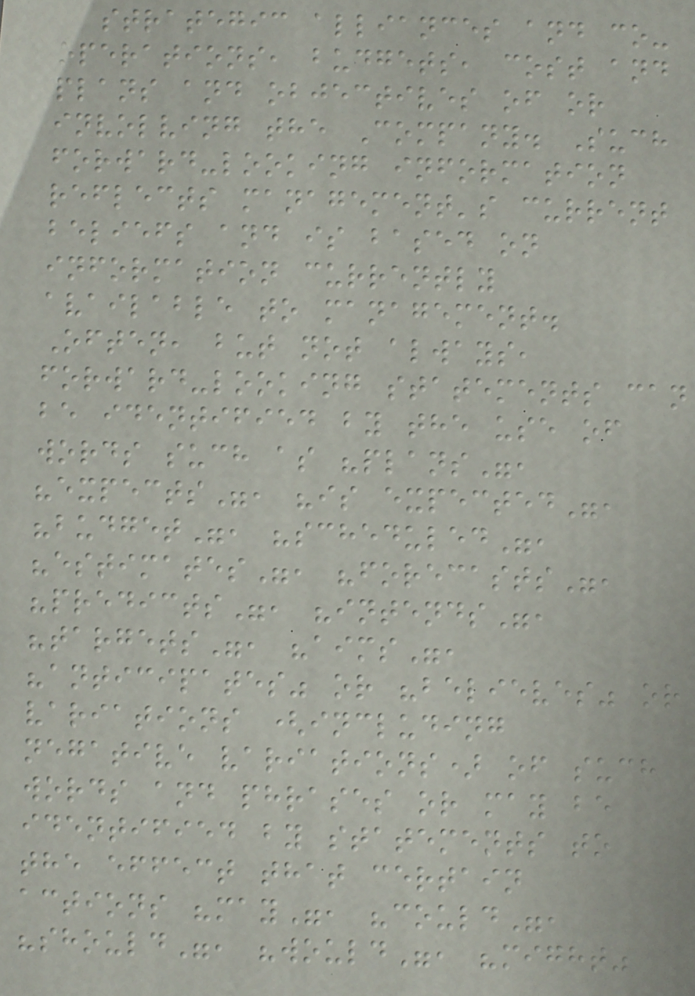strategic alliances and co-
operations, budgets, cost and
plans and objectives of or
involving the Company. Such
forward-looking information
reflects management's current
beliefs and is based on
information currently
available to management.
Often, but not always,
forward-looking statements can
be identified by the use of
words such as "plans",
"expects", "is expected",
"budget", "scheduled",
"estimates", "forecasts",
"predicts", "intends",
"targets", "aims",
"anticipates" or "believes" or
variations (including
negative variations) of such
words and phrases or may be
identified by statements to
the effect that certain
actions "may", "could",
"should", "would", "might"
